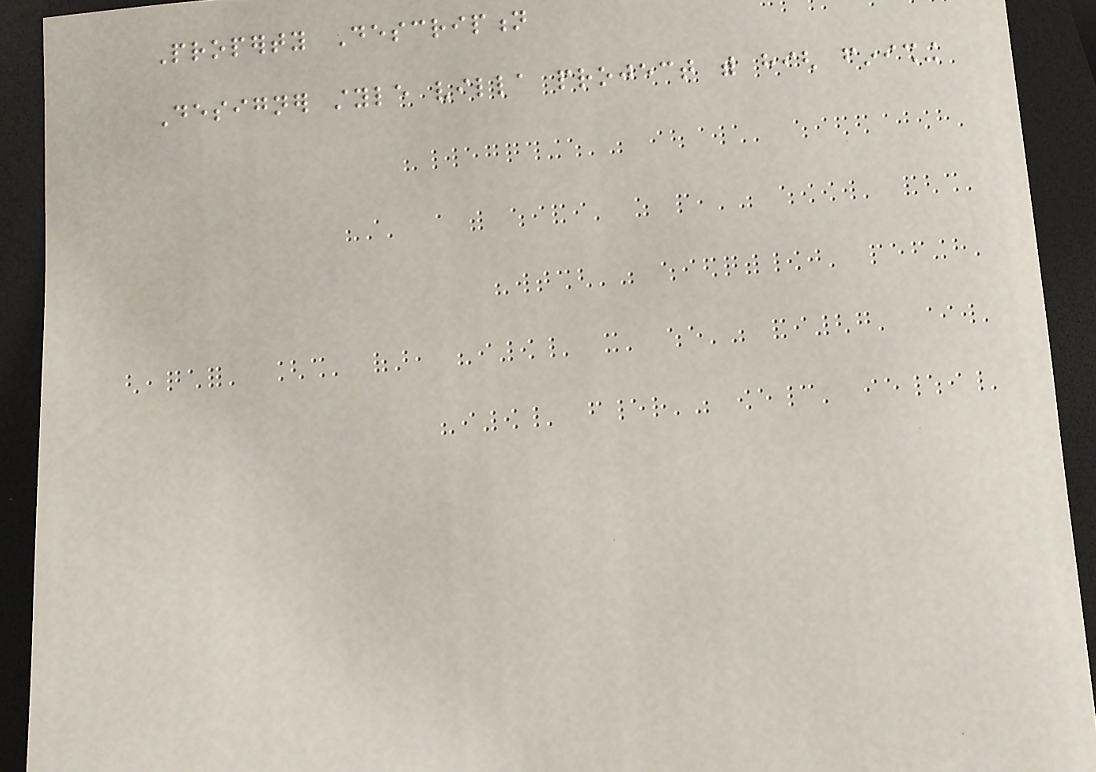Property Description
Designer style villa project with high finishing
